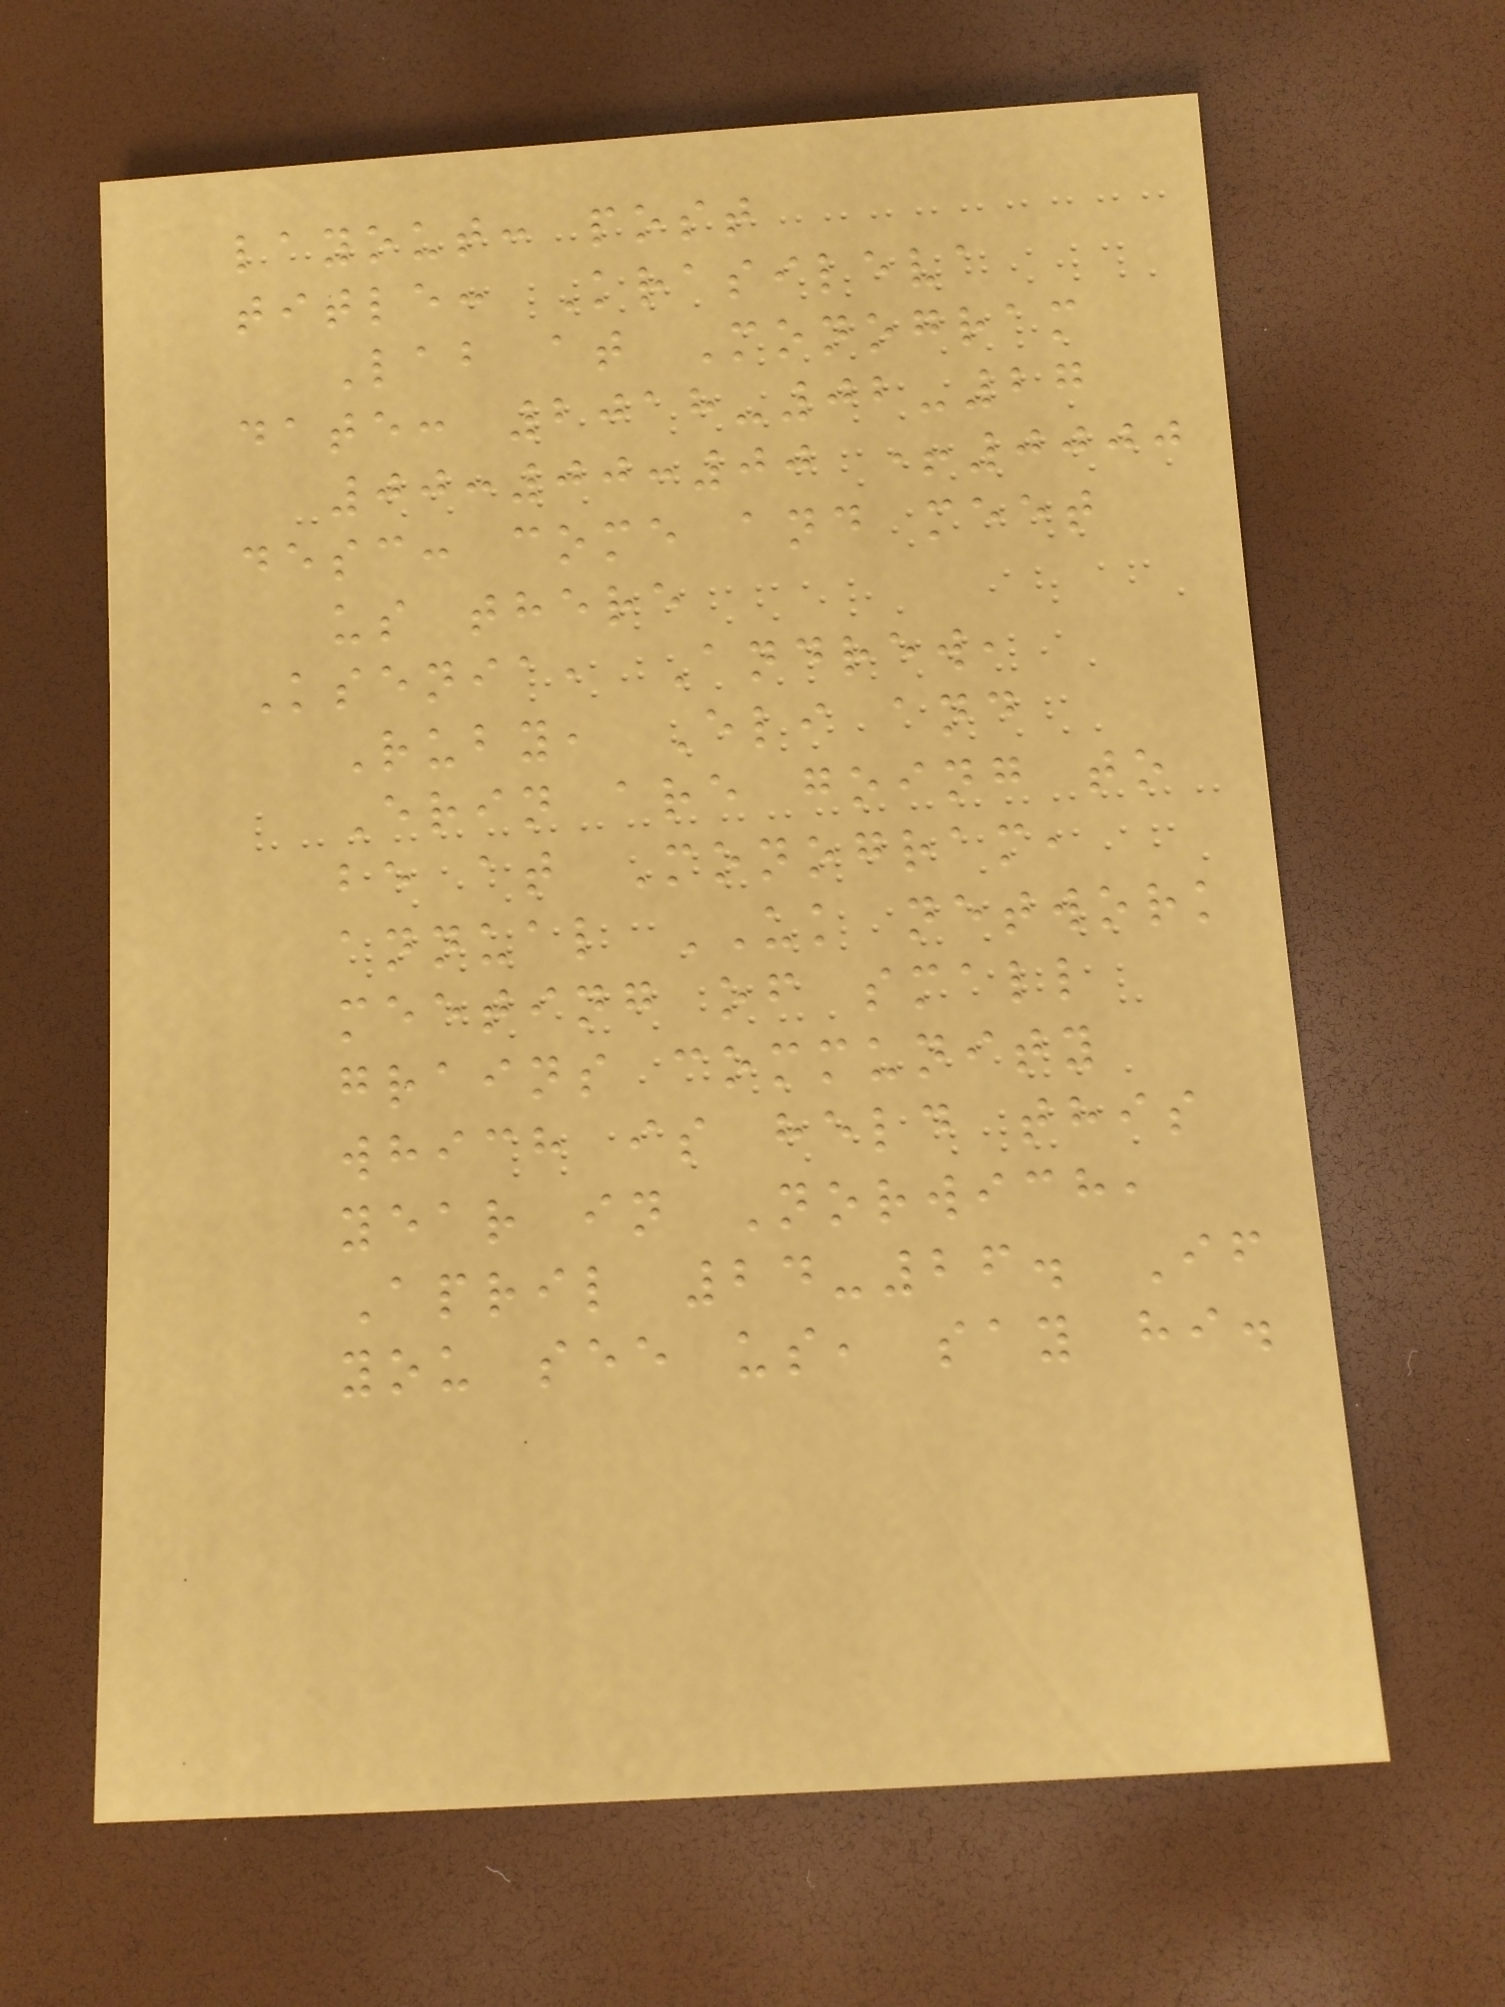layout: post
title: Krasileva
Lab at Monogram
date: 2018-02-27
00:00:00 +0000
desc: come and meet
us there
Ksenia, Andrew,
Ruby, Eli and
Erin are going to
be at Monogram,
annual UK network
meeting of small
grains community
which is held this
year in Norwich,
April 24-26. If
you see us, say hi.
